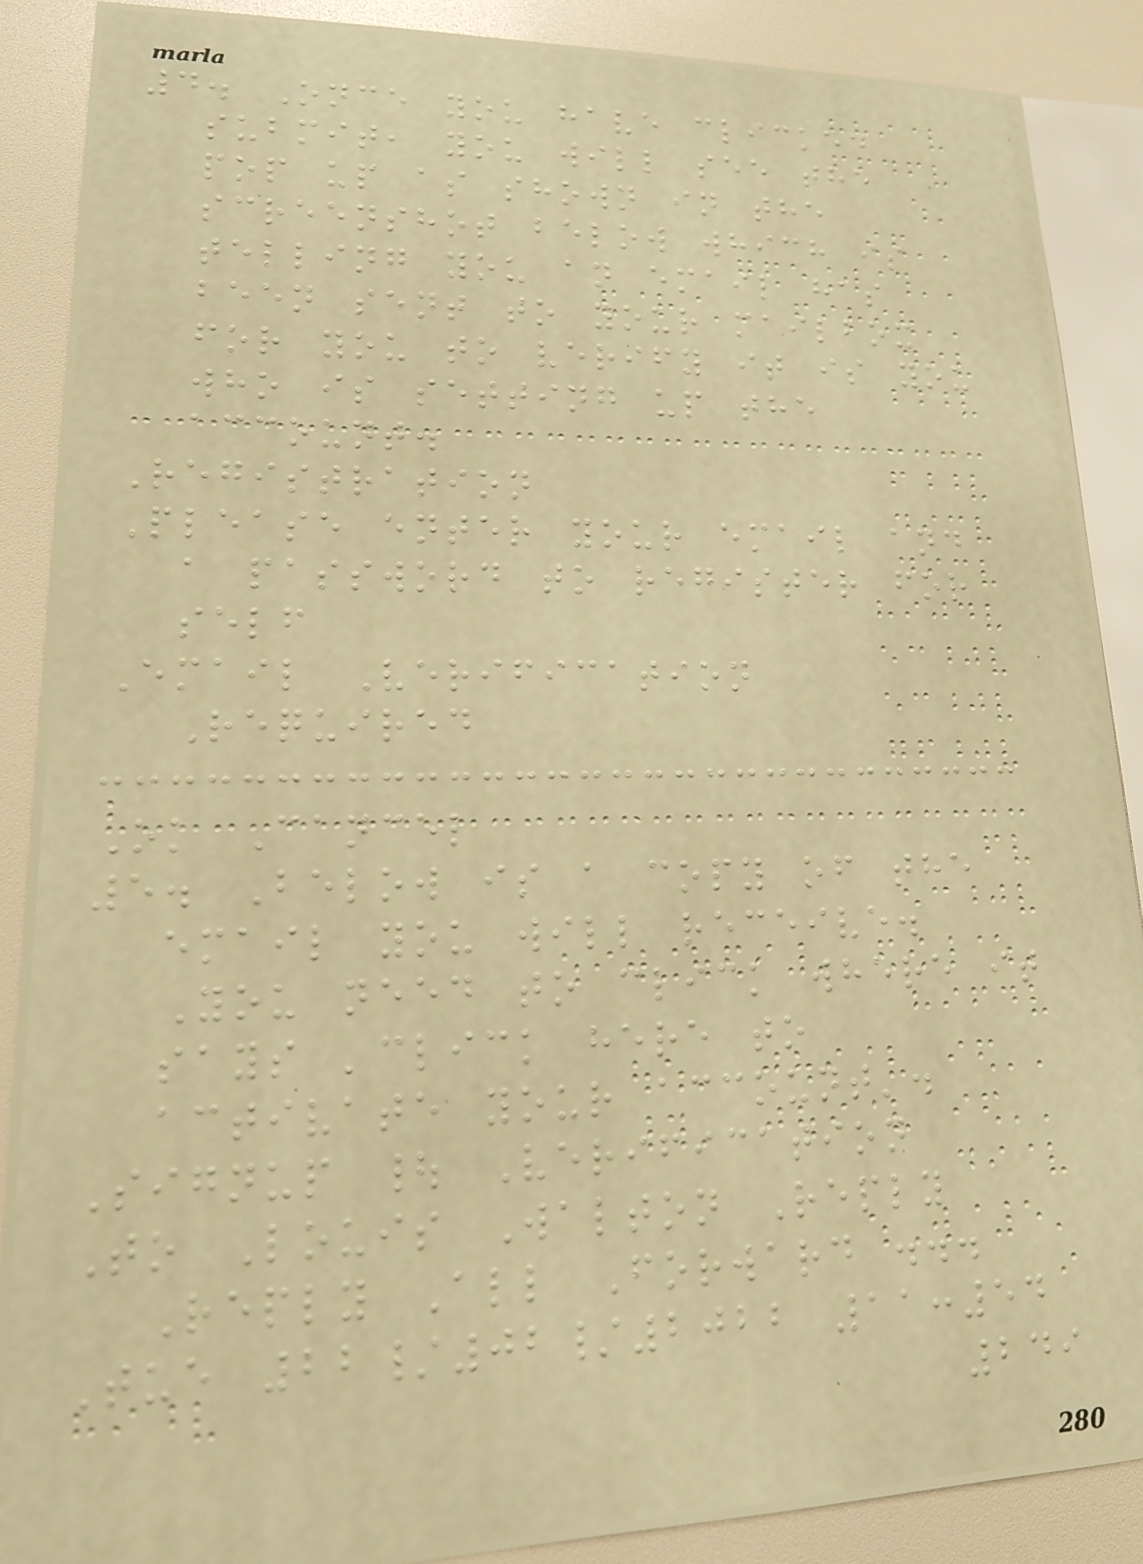4. Once you have clicked
submit, you will see the
pop up as shown in the
screenshot below which is
telling you an email has
been sent to your mailbox
for you to verify it is you
who is setting up the
account.
Registration
Please enter your email and
a password to register for
self
Email Verification
Required
Ok Cancel
5. Below is a copy of the
email you will receive.
You need to click where it
says 'click here to
activate your account'.
Signup | Verification
To Louis Walton Reply
Reply All Forward ...
Tue 22/02/2022 11:54
249
